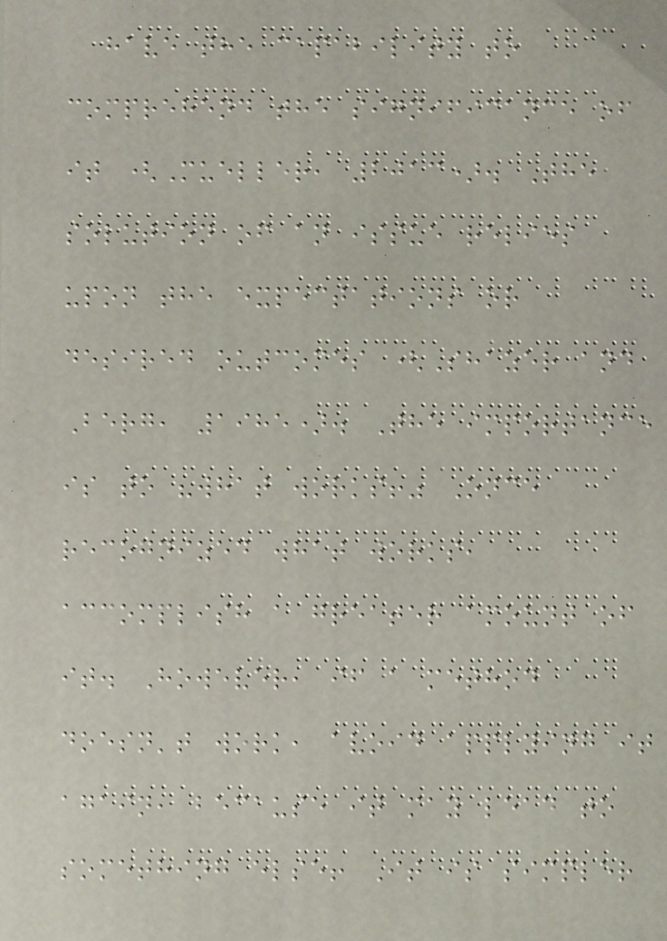have the capability to
comprehend the significance of
it (Mueller, 2013). The
solution of an issue relies
upon the expectations or
desired outcomes (Shazer and
Berg, 1985). The importance
is to "what works!" Once
recognized what works,
accomplish a greater amount of
it. However, if a method
doesn't work, avoid applying it
again, because it may lead to
something else! It is simpler
